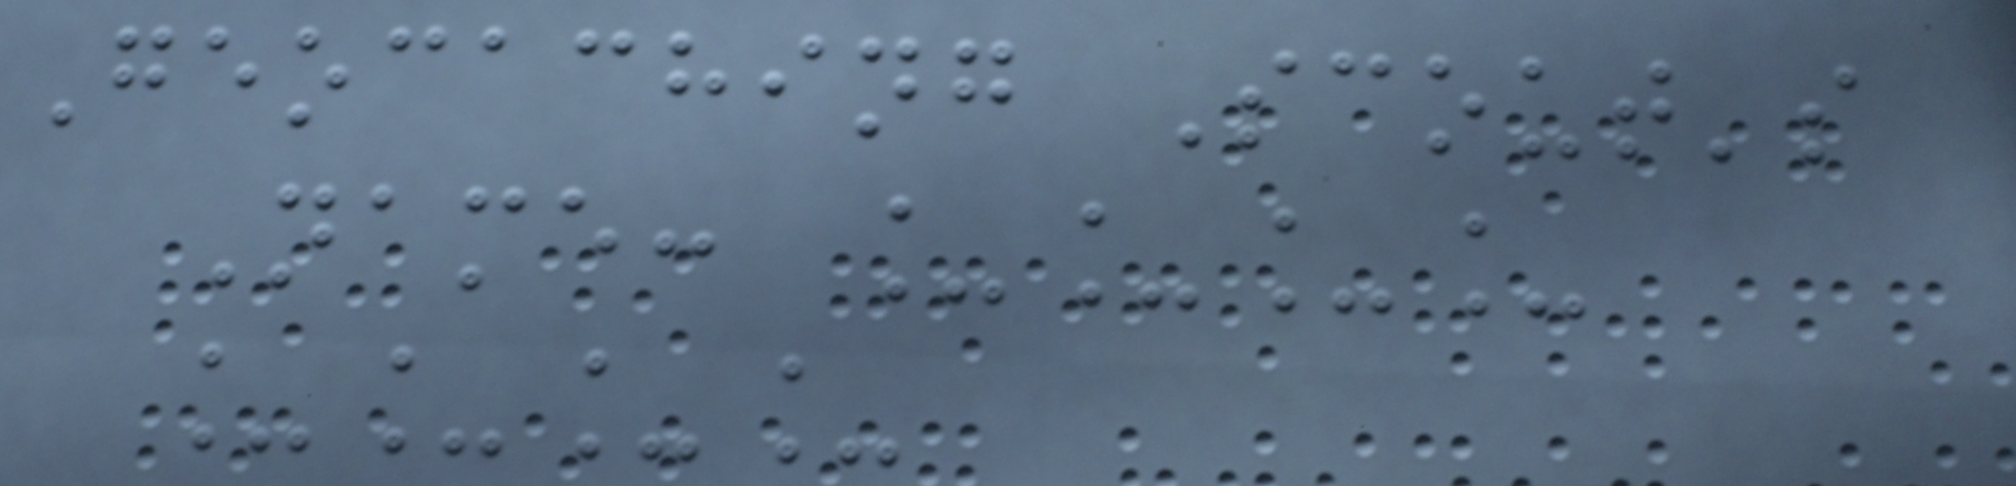Geocaching Scout's
Name: ____
____
